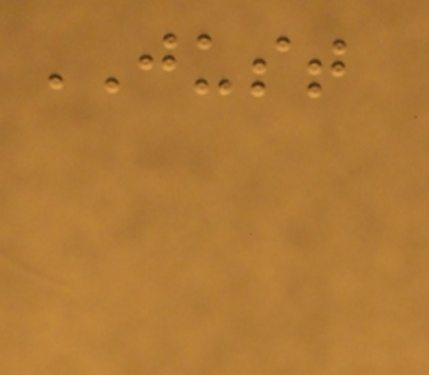JUST
